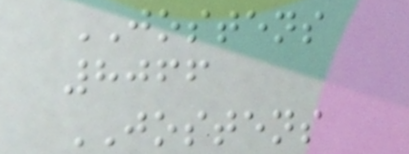JOSTENS
8066
JOSTENS
